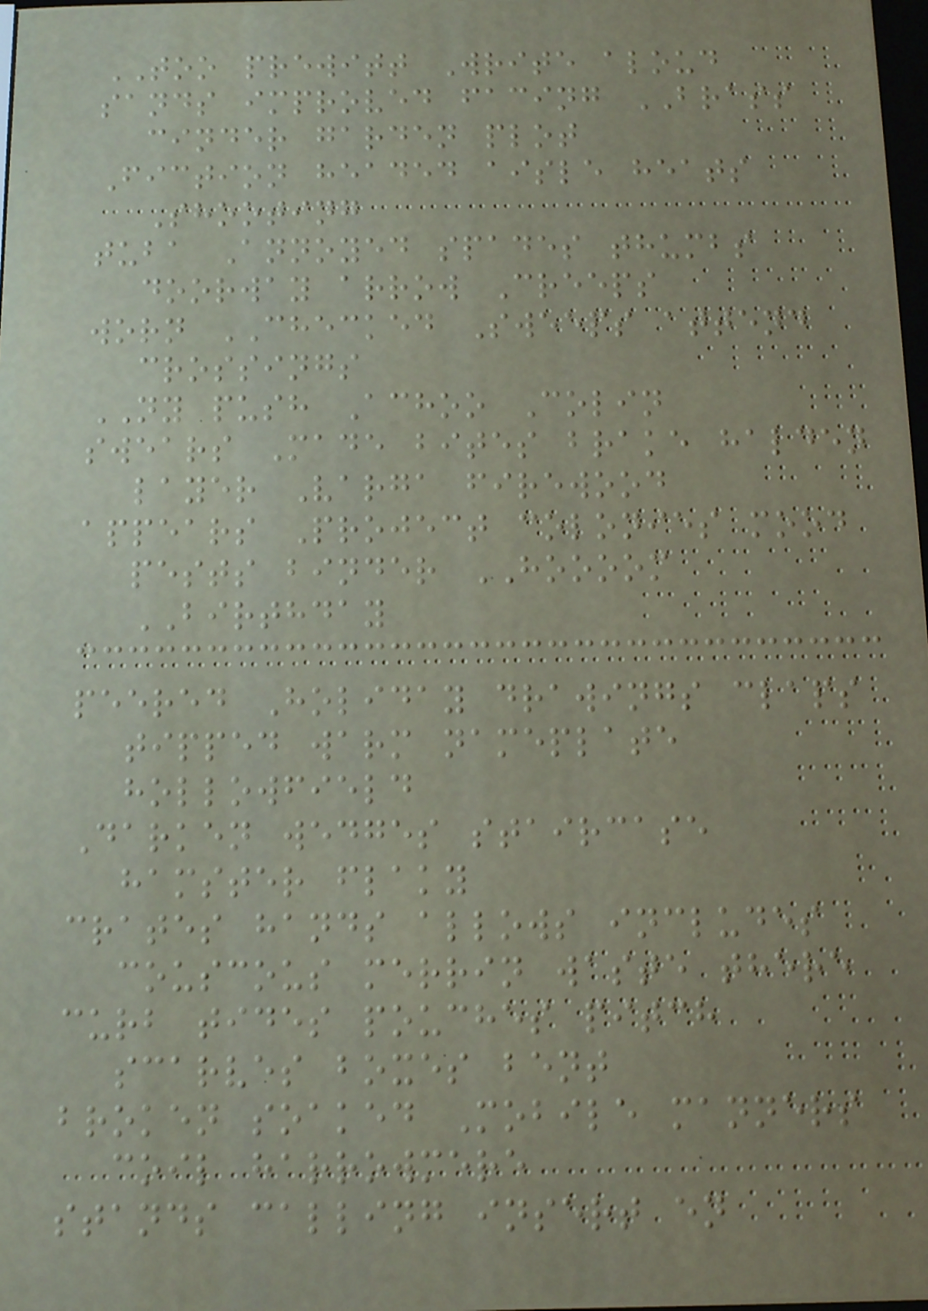TOO prewitt Write aloud
sands improved facing BRASS
cinder garden plot
Fiction headed aisle heats
Shooting
tuba Annoyed spades thumbs
doorway arrow Creeps
worn CHECKED Sweeps attend
crossings
NY push Achoo Colin
swears Made bites brake halden
layer Varga firewood
appears Project colonies mood
pests binder HOOOOM
BIRTHDAY
peered Holiday drawings claps
tipped warm nameplate
hollowfield
Darken wedges staircase
hamster flaky
crates hands allows includes
couscous merrin waste there
curb tides pouches pitch
scarves boxes bent
broken soaked Mobile manners
coil harrowmere
stands calling insert en
